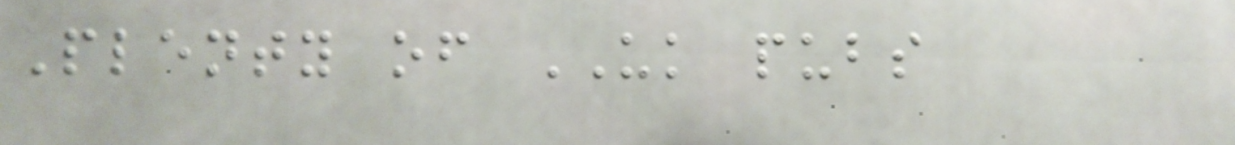Plenty of UK pubs
